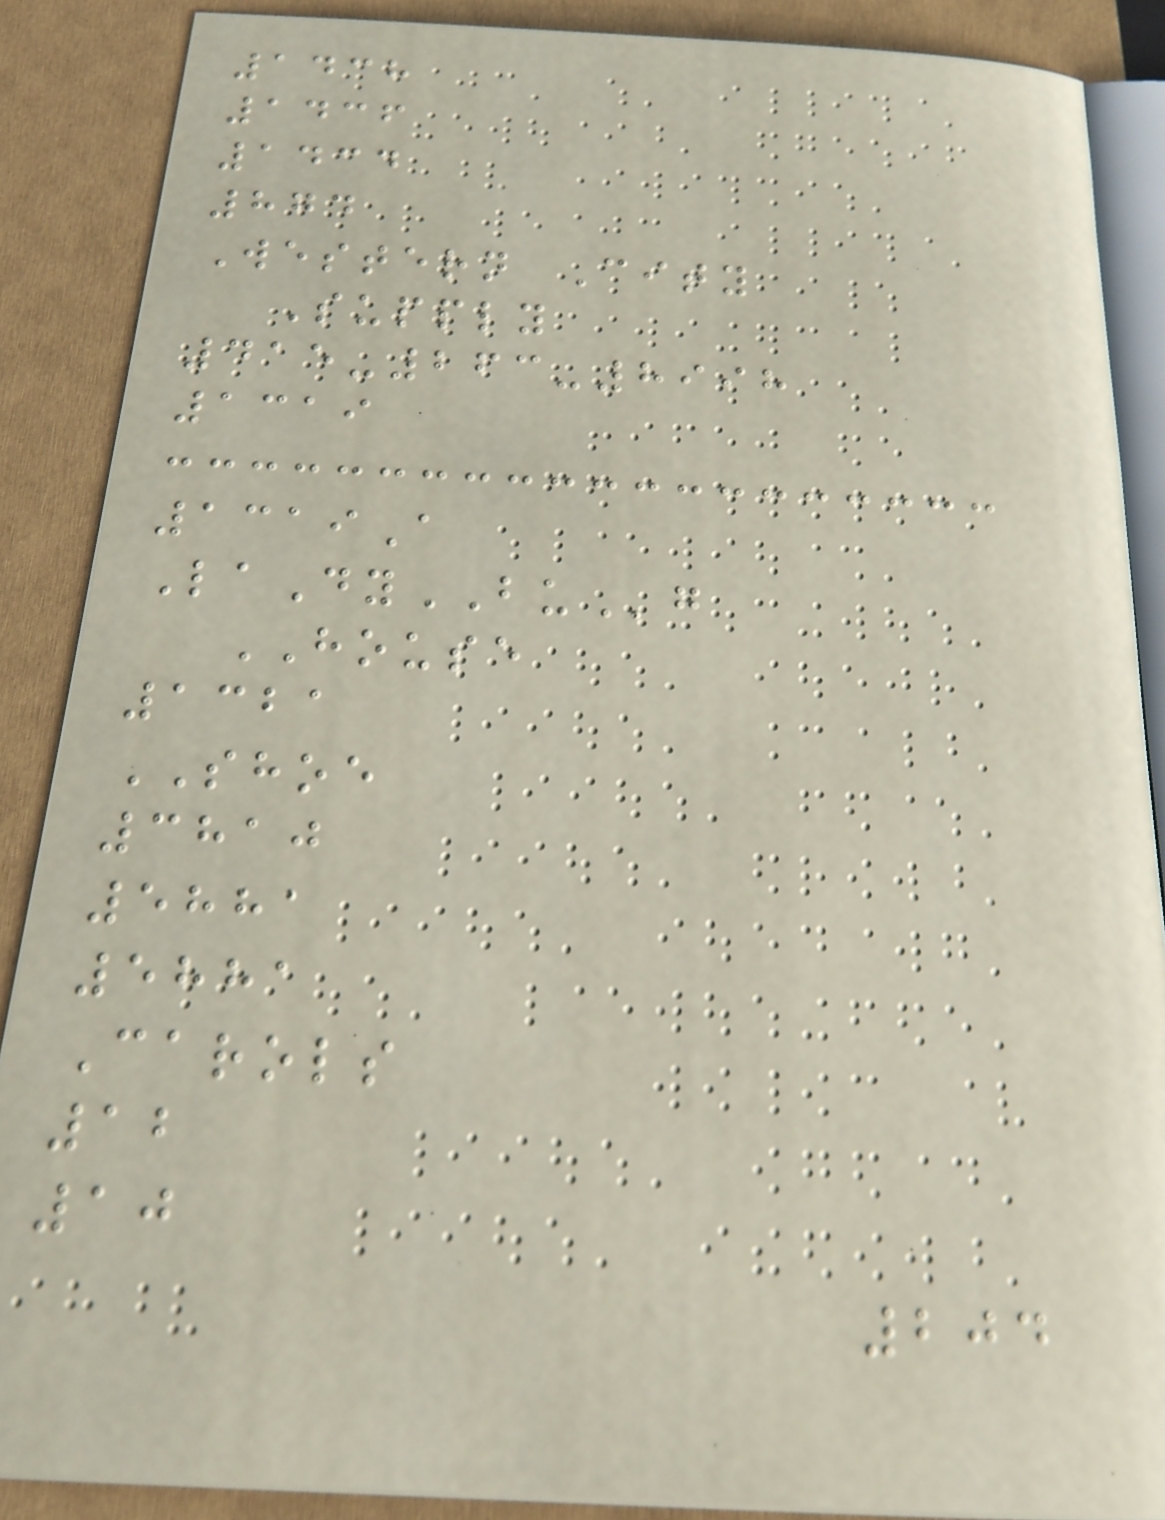1438
1436
1434
874
Western City
Supply
415-263-8998
1319
1319A
LaDyBUg
HOUSE
1321
SHOE
3810
5881
5881
Carols
12
10
204
